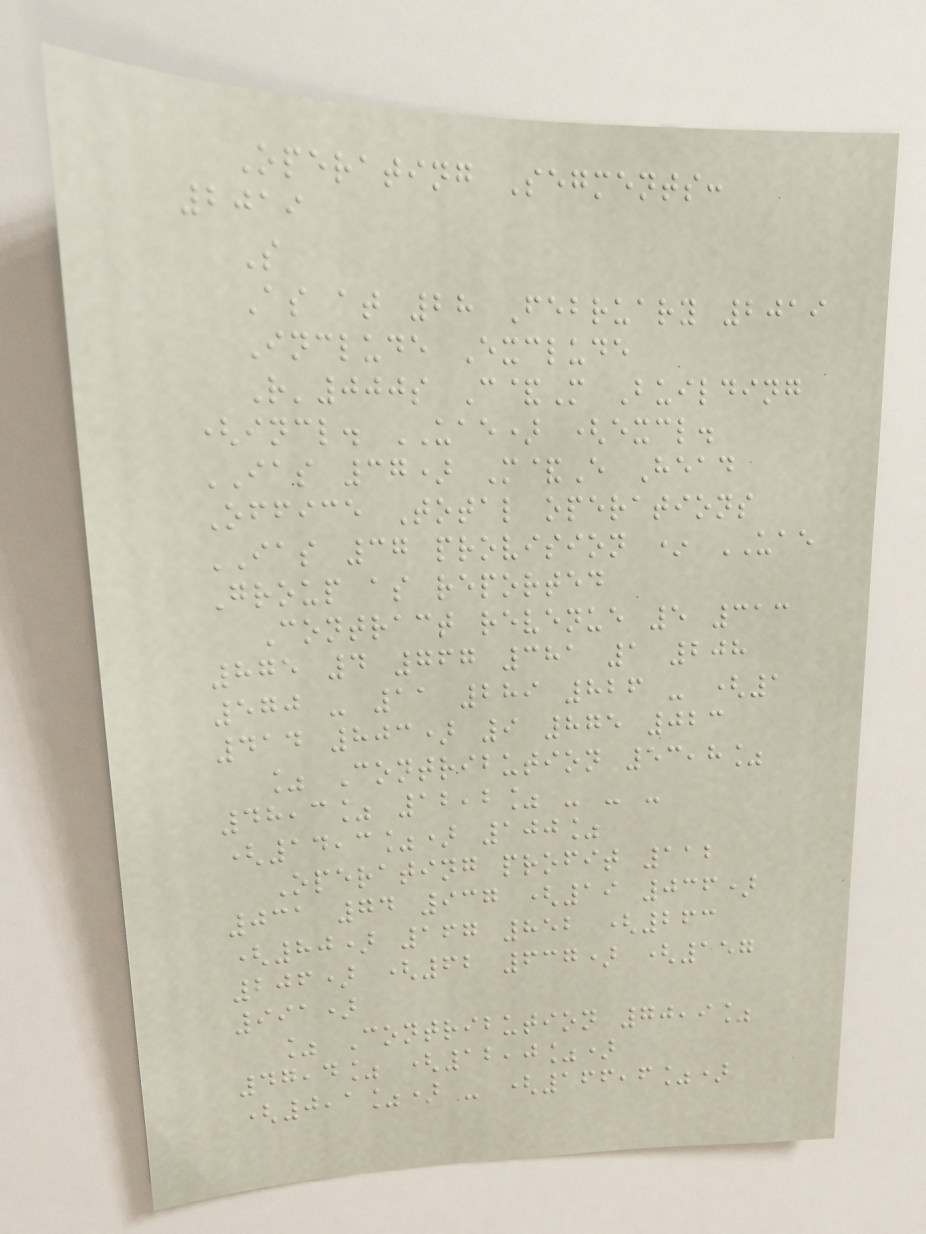Operating Segments:
2019
S
As at 28 February 2019
Include Exclude
R'000s C&M Building
(incl. UAE) (excl.
IAS 37) M&E Head
Office Total operations
IAS 37 provision * UAE
Group as reported
Contract revenue 5 313
875 4 767 381 1 208
570 - 11 289 826 - (1
414 803) 9 875 023
% Contribution 53,8%
48,3% 12,2% - - -
(14,3%) 100%
Operating profit 112
031 74 937 (19 036)
(80) 167 852 (263
206) (62 637) (157
991)
% Contribution 70,9%
47,4% (12,0%)
(0,1%) - (166,6%)
